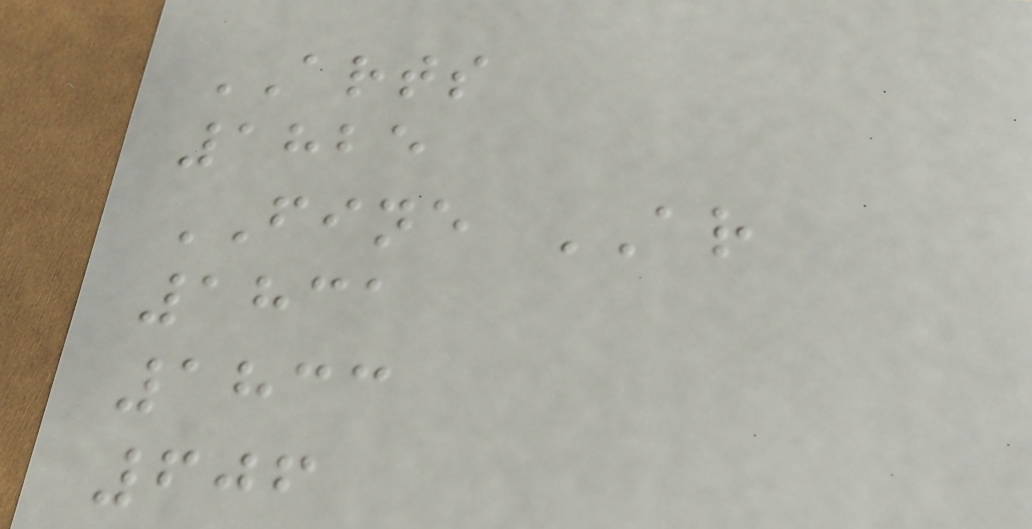ARTS
1825
FINE AR
1831
1833
606
